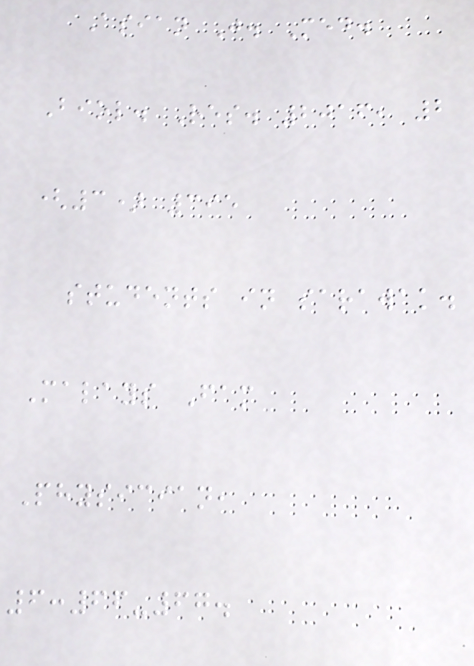Asian J. Med.
Biol. Res. 2016, 2
(3) 395
students in sarawak.
Malays Fam
Physician,
6:66-67.
